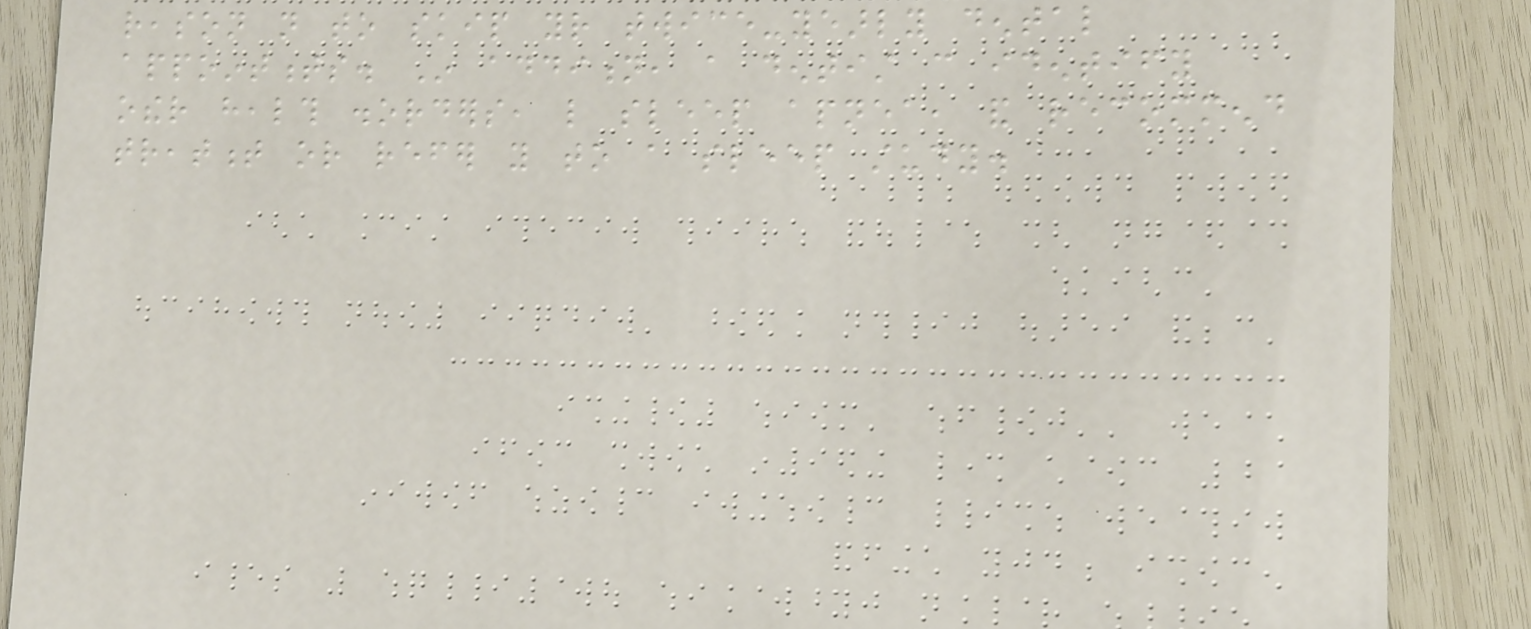reason not to skip your twice-yearly dental
appointments. In addition, a dentist can identify
other health disorders, like sleep apnea, and recommend
treatment or refer you to a sleep study.
